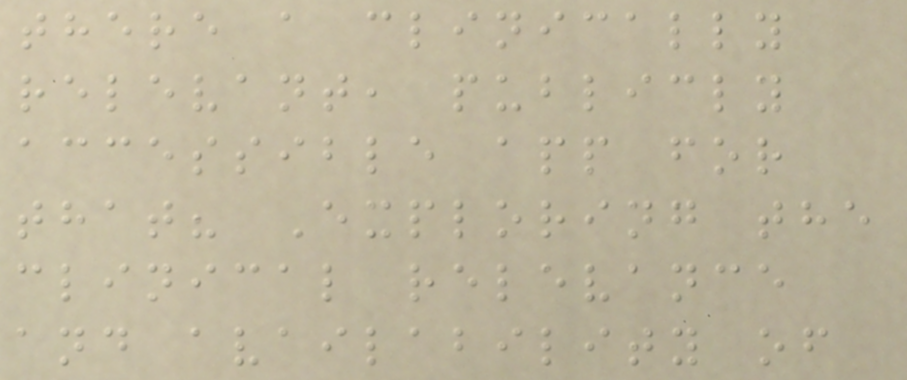there a clinically
relevant, publicly
accessible app for
that? Exploring the
clinical relevance
and availability of
